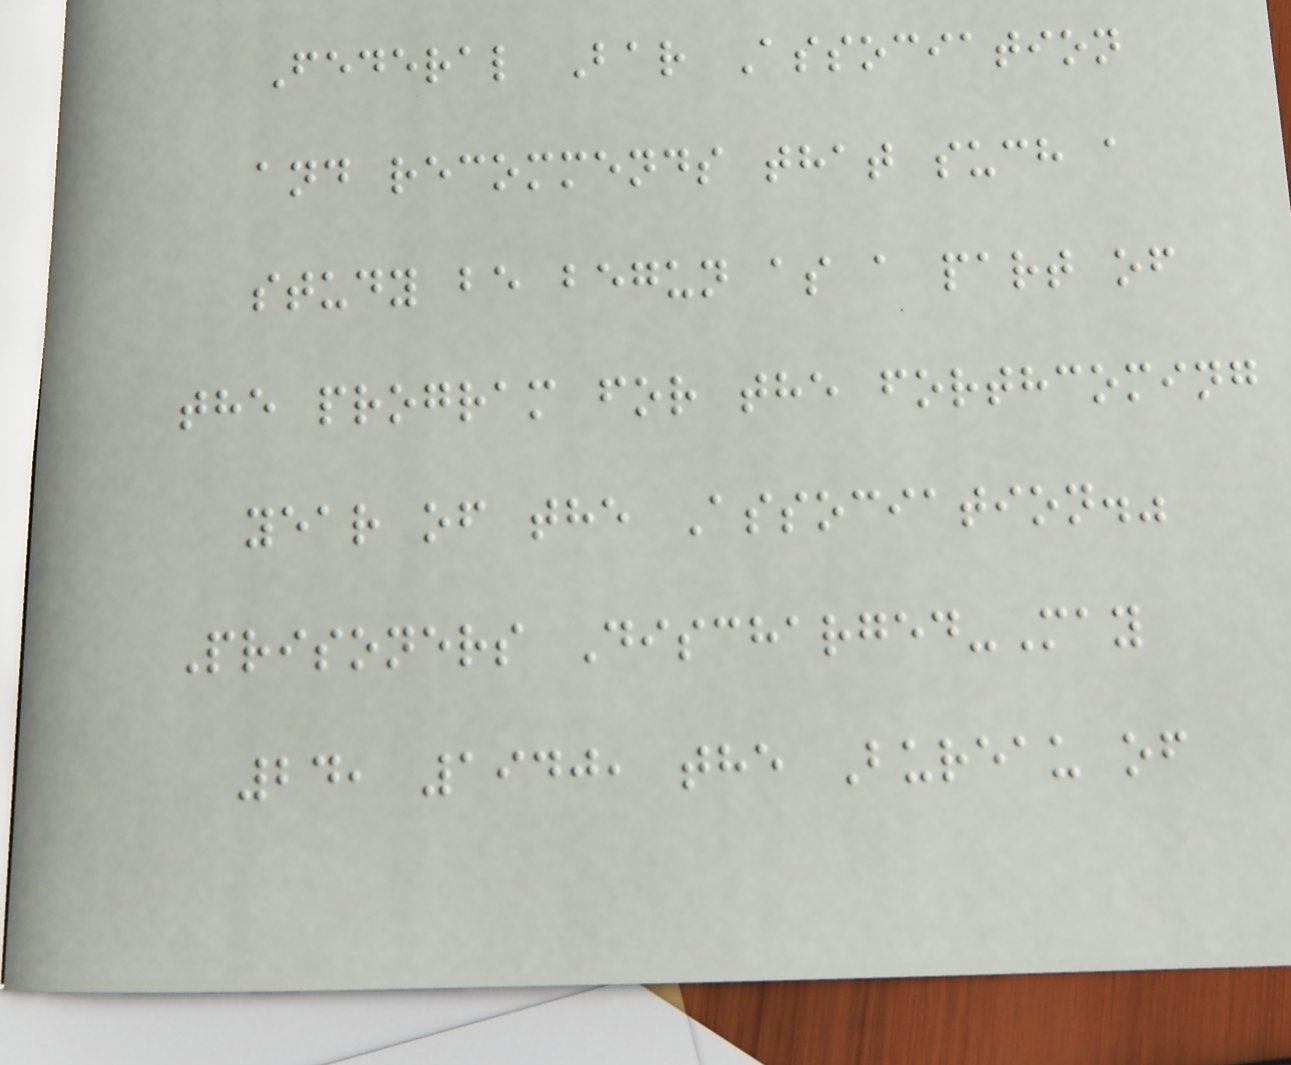Federal Bar Association
and recommends that such a
study be begun as a part of
the program for the forthcoming
year of the Association."
Prisoners Discharged-May
24, 1940, the Bureau of
